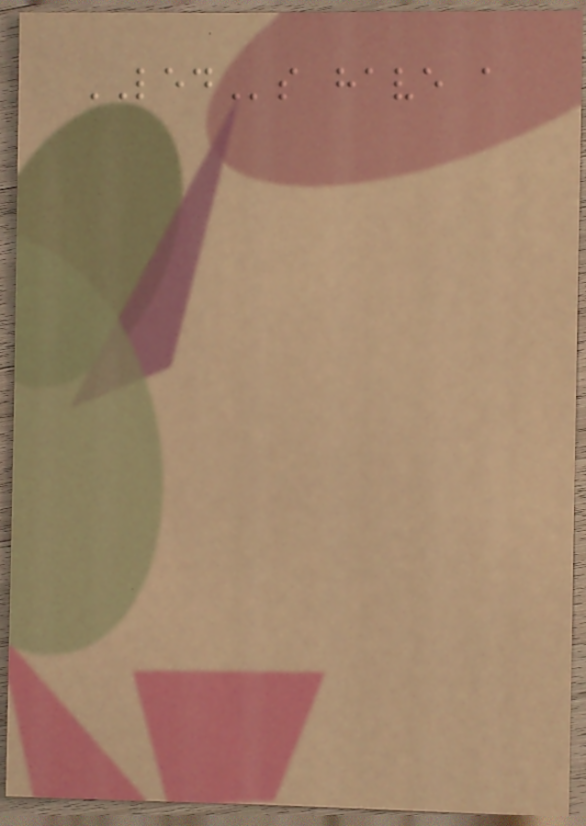LEDs have a
